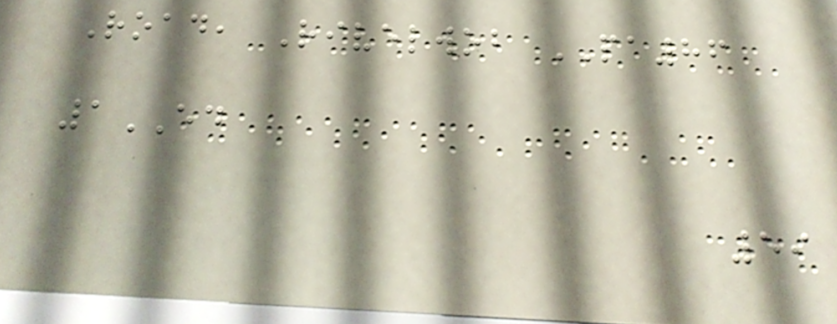Road, Rivelwob PA86
1ED
59
